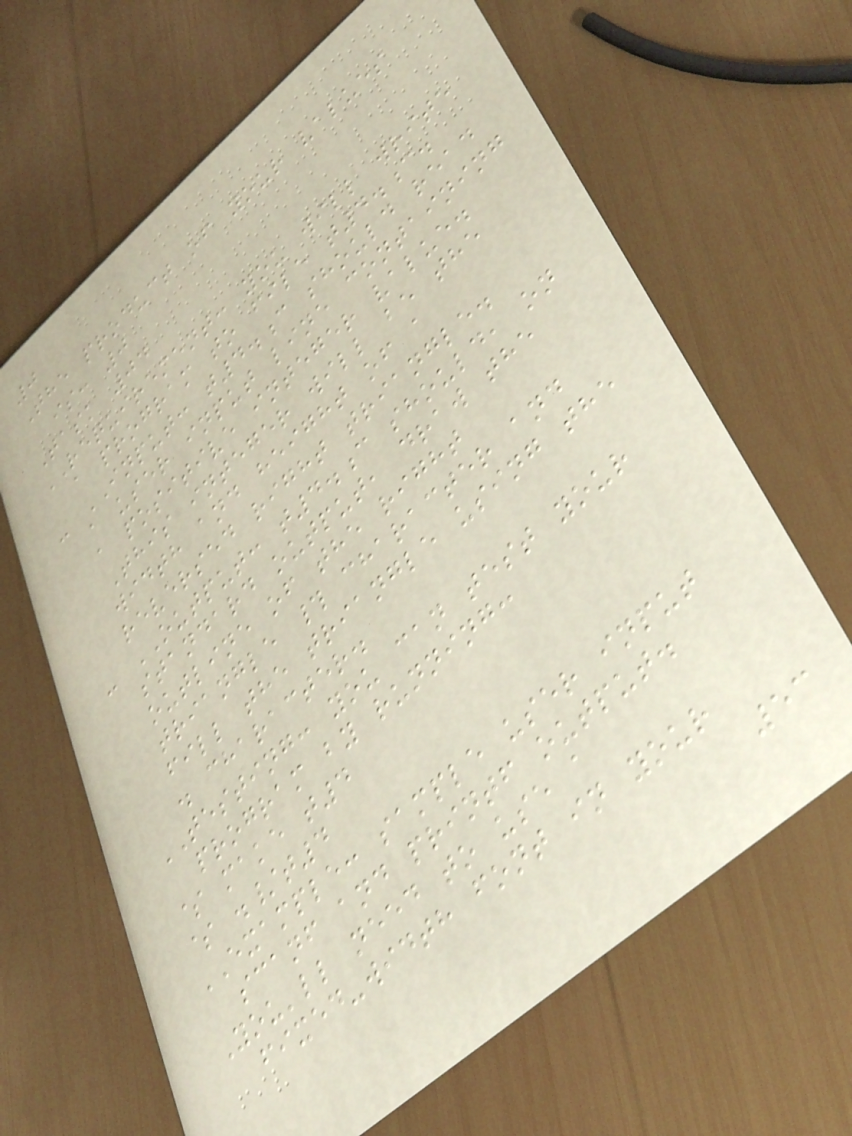0
The product of your values
is: 0
Task 04
REQUIREMENT: you will write
a program to file t4.c.
- INPUT: t4.c should read
a user input line containing
a positive integer value.
This integer will be the
width and height of a
reversed right triangle.
- OUTPUT: t4.c should, on
standard output, draw the
outline of the right
triangle # character and
fill the triangle using the
. character.
TESTING: you can test your
program by running:
$ make t4
$ ./t4
EXAMPLE: sample user input
scanf and printf output.
You'll need to use a
fixed-width font in your
53
